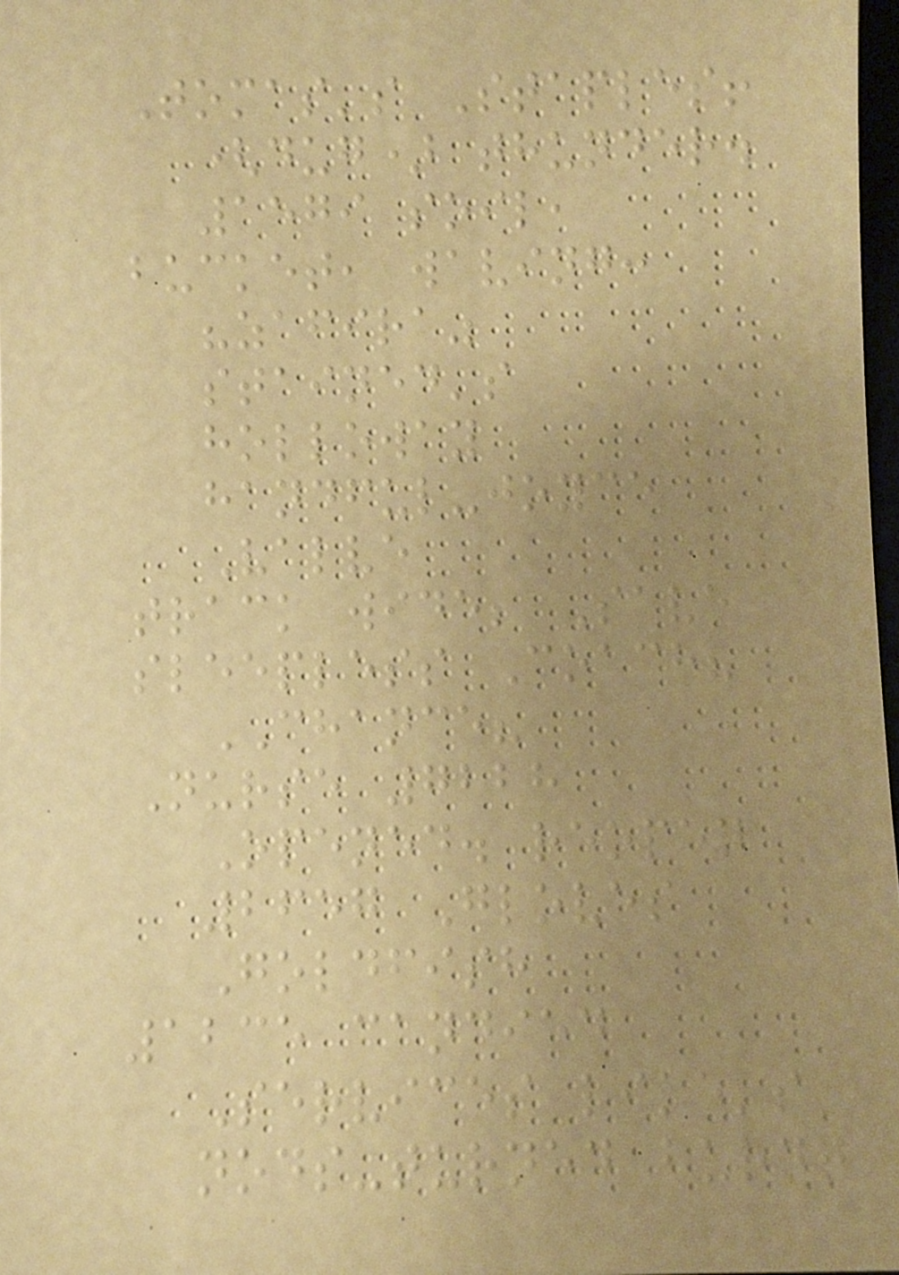Tomas's Staples!
(dug) thunder.
1579 soil,
bucket, waving:
"zafira"
stained's
holloway
handful-joyce
Valve
track wide; Save
sleepless Coach?
CHANCE?
Nurse 7228
Opened. reopen
2657 Gloves
Goldfish
1235 candied
Services like's
nods-turned burnt
